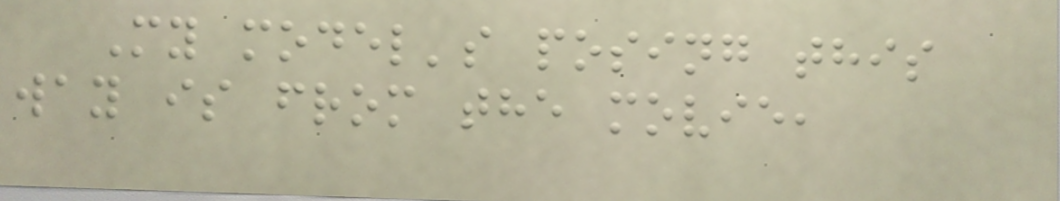My model's posing this
way is from the movie,
